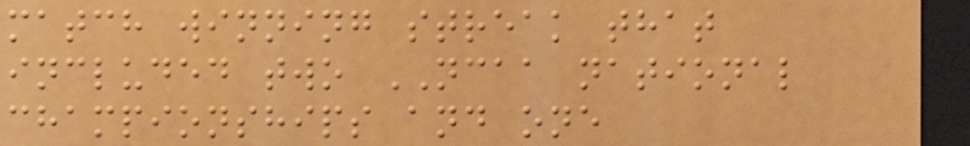match winning streak that
included two NCAA national
championships and one
